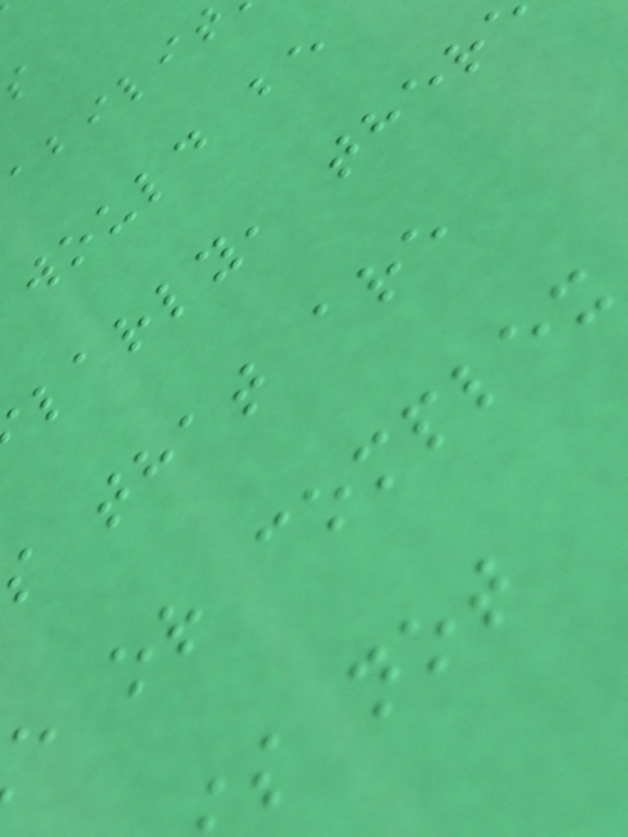would be
larly, ther
that are
e or complex
